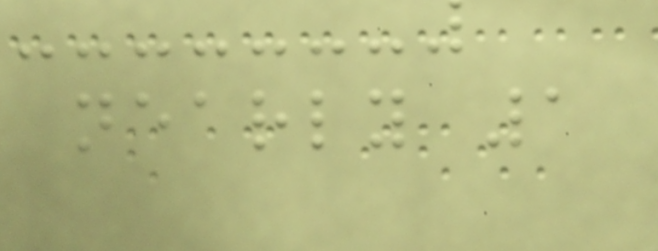nearly 1
